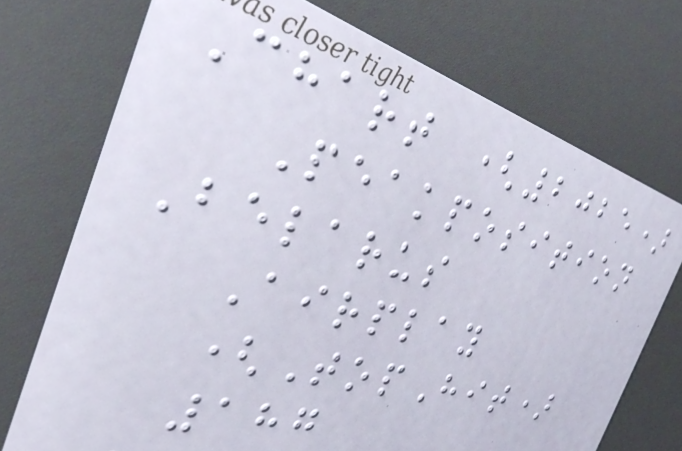Chart (2025)
Peakposition
Belarus
Airplay
(TopHit)
187
